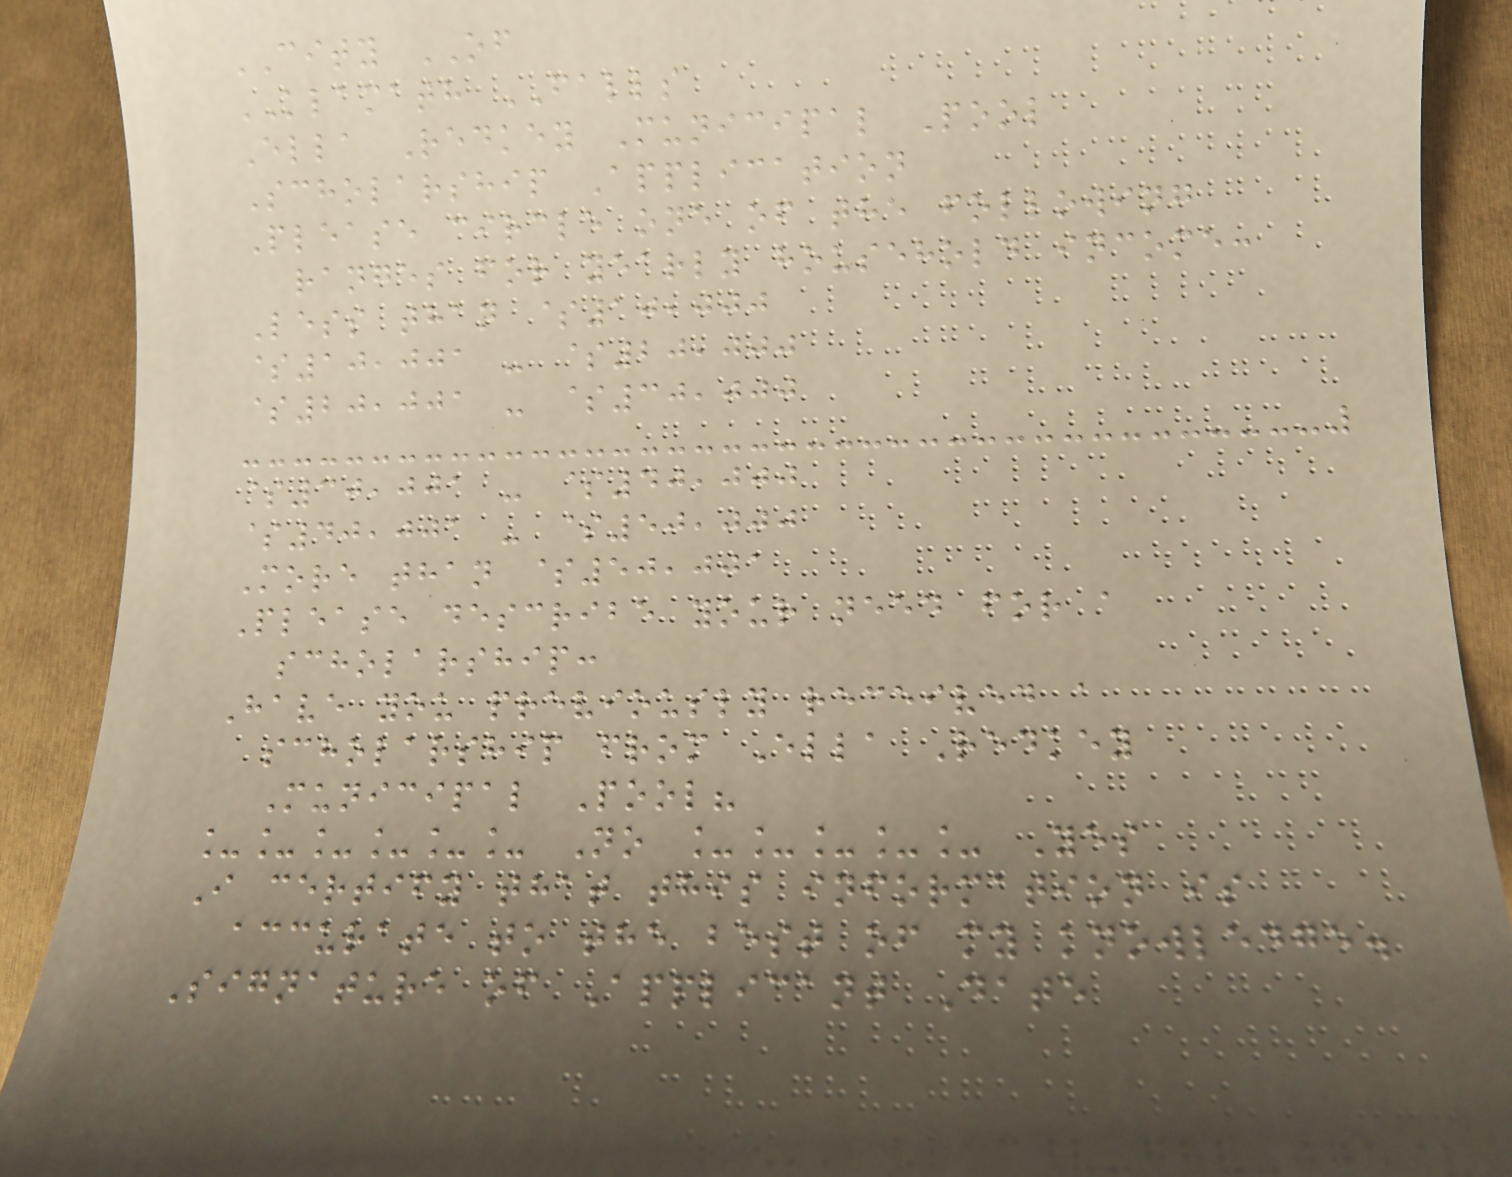CITY OF
KLAMATH FALLS
Ella Redkey Municipal Pool
Scholarship Application
Please circle one of the following
ranges for yearly household income:
Less than $10,000
$10,001 - $20,000
$20,001 - $30,000
$30,001 - $40,000
$40,001 - $50,000
More than $50,001
Please describe your need for a
scholarship:
Have you previously received a
scholarship from Ella Redkey
Municipal Pool?
______ No _____ Yes
I certify that this information is
accurate to the best of my knowledge.
Signature of Applicant Date
